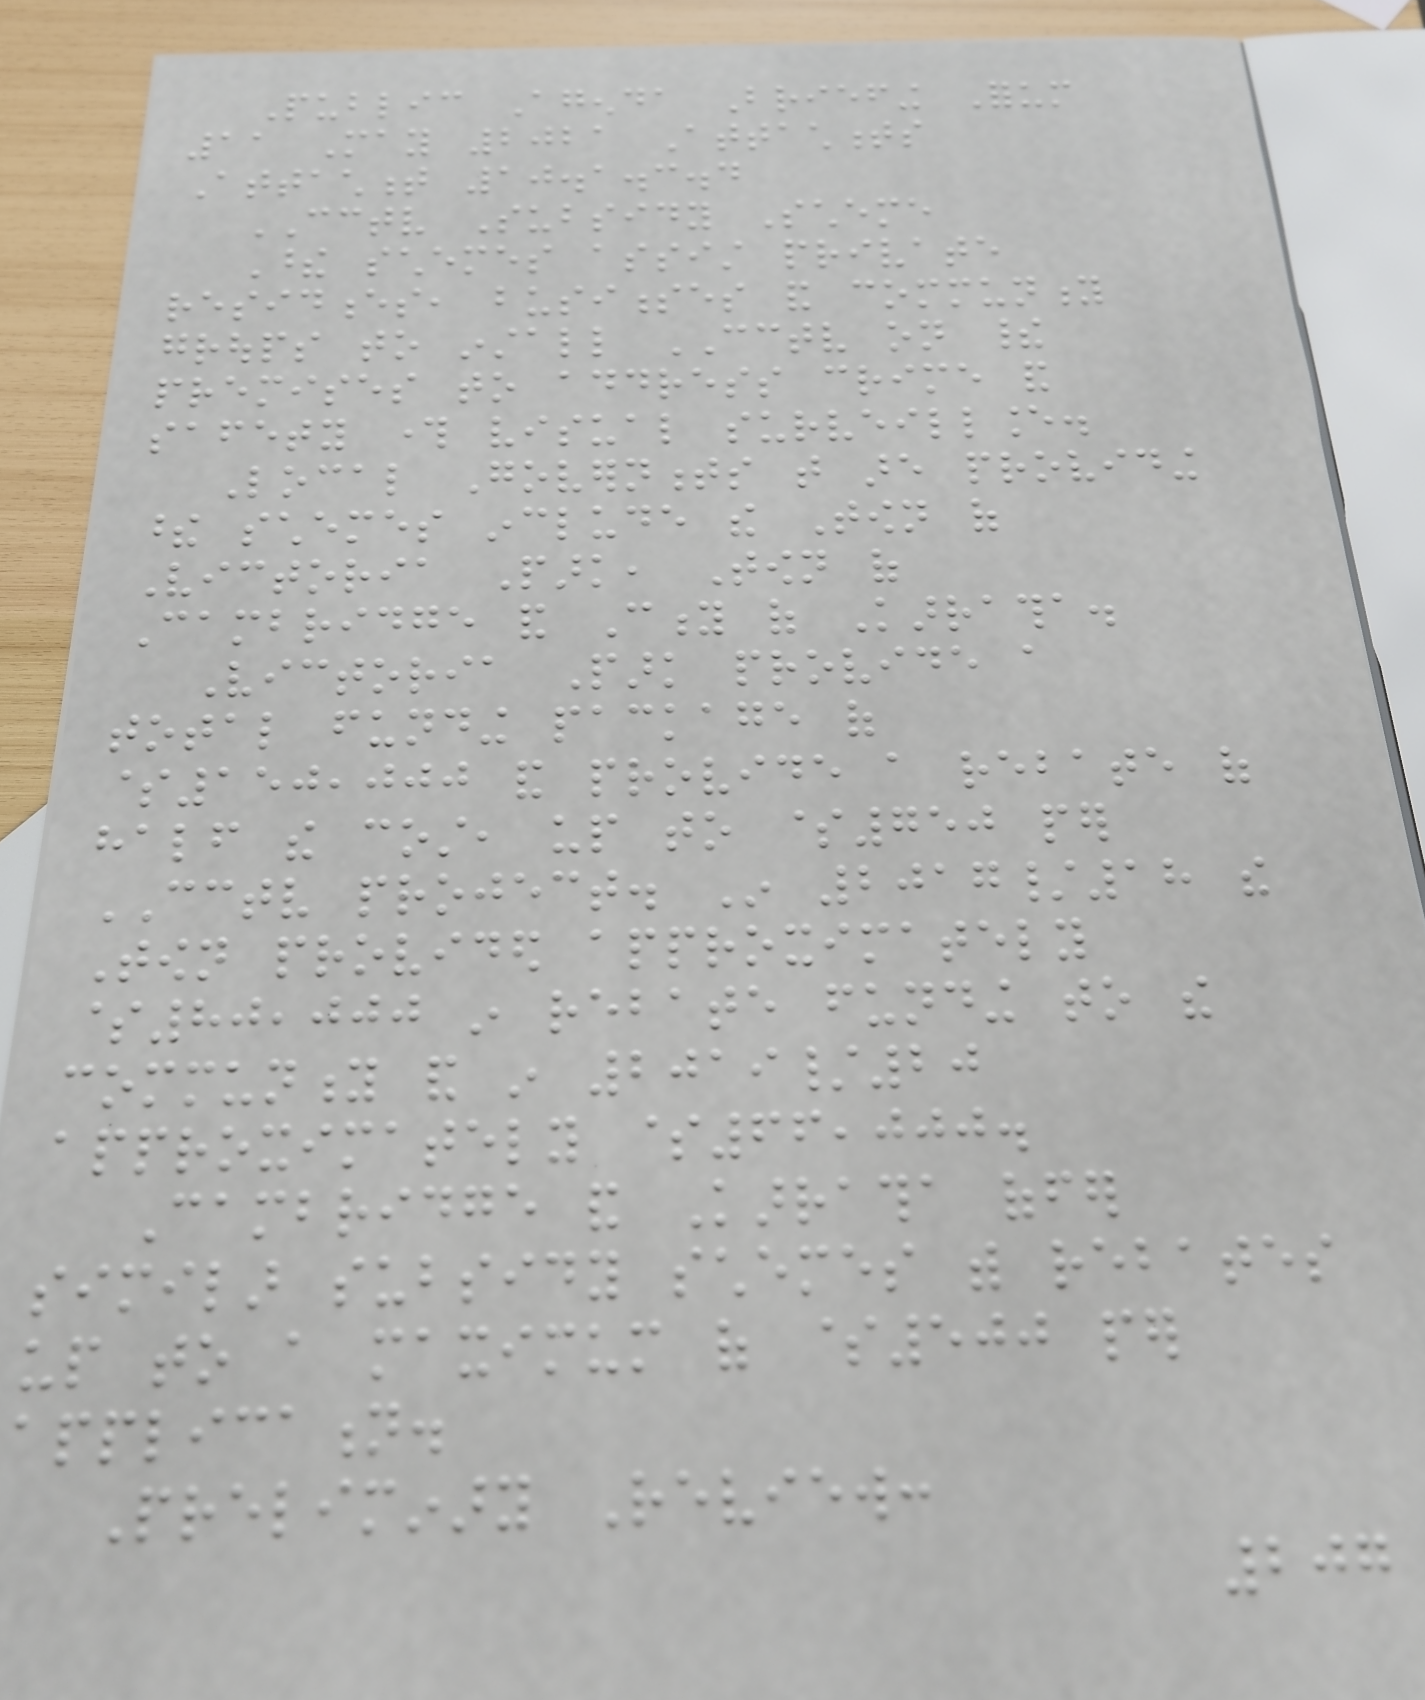Public Agenda Briefing Forum
11 May 2021 Attachments
Attachment 10.1.3.4
CCTV Subsidy Scheme
These schemes assist private
residences, businesses and community
groups to install CCTV on their
premises to address crime and
safety through visual surveillance.
Local Governments that are providing
these schemes include the Town of
Victoria Park, Town of
Cambridge and City of Karratha.
Victoria Park provide a
total funding package of
$150,000 and provide a rebate of
half the cost, up to $750 per
CCTV project. In 2017/18 the
Town provided approximately
$80,000 in rebate funding to the
community and in 2019/20
approximately $66,000.
Cambridge and Karratha offer
similar subsidy schemes with rebates
up to a maximum of $500 per
application.
Preliminary Review:
207
